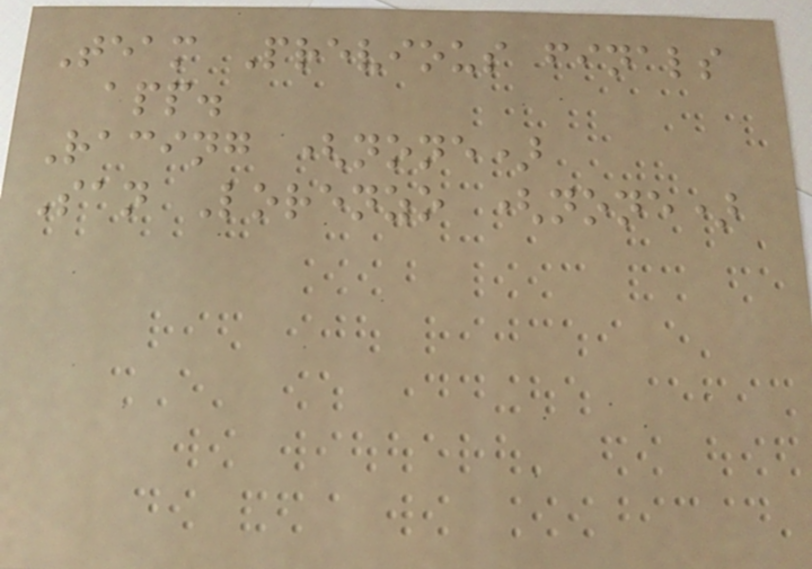Team Previous finals
app.
Racing (none)
San Lorenzo (none)
